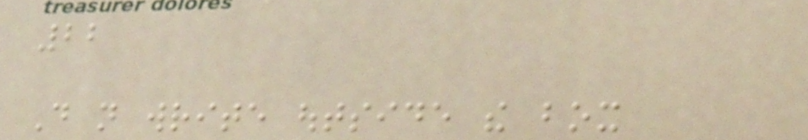22
Do not write outside the box
